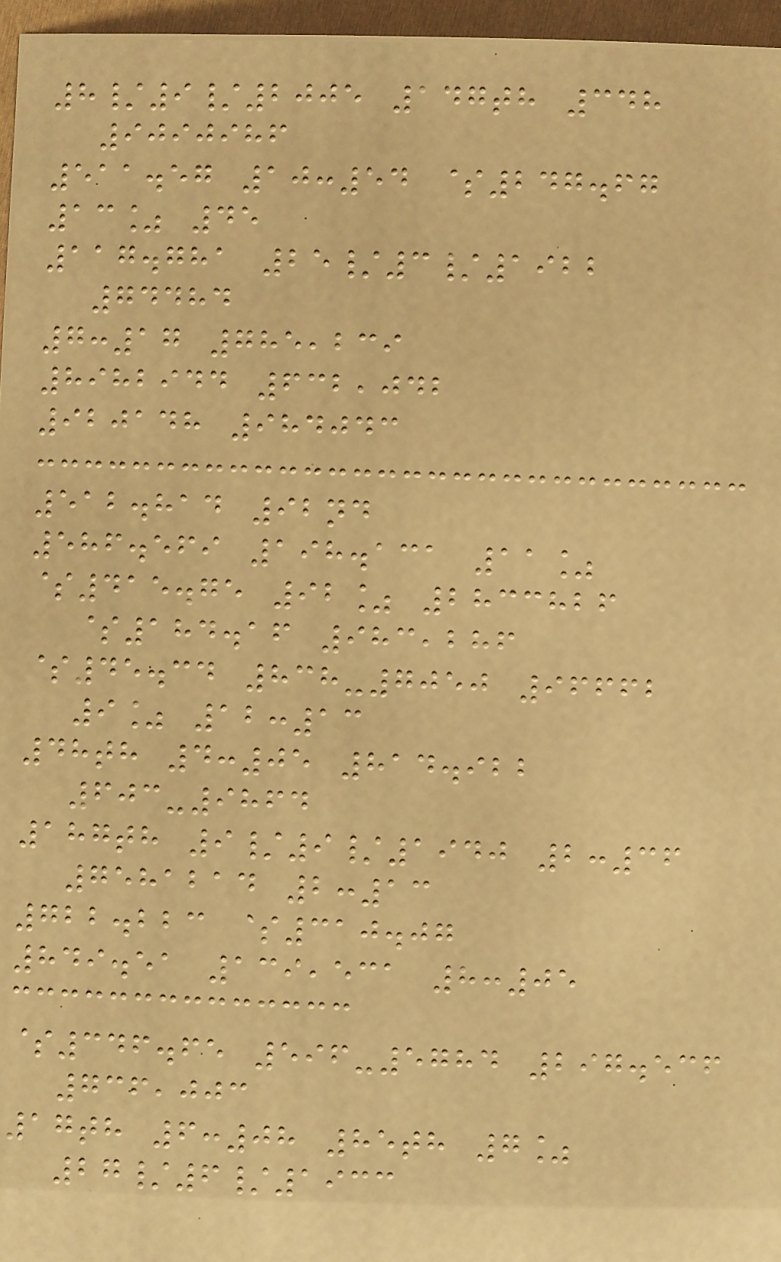8/9/2005 147th 348
9090986
511.57 10:54 $247.67
13% 45
117.781 25/3/1922
74484
7:17 785,239
8982944 632,042
920148 984043
512.814 92nd
586.569 198.131 11%
$415.75 92% 2833826
$184.16 983,286
$45.34 838-7050 96662
9% 12:13
48th 4:05 814.922
603-9864
187th 9/9/1940 2:36
7581214 2:13
722.223 $310.07
849.51 139,531 8:05
$346.65 596-5784 297.536
736,003
17th 6:08 85th 7%
27/6/1933
